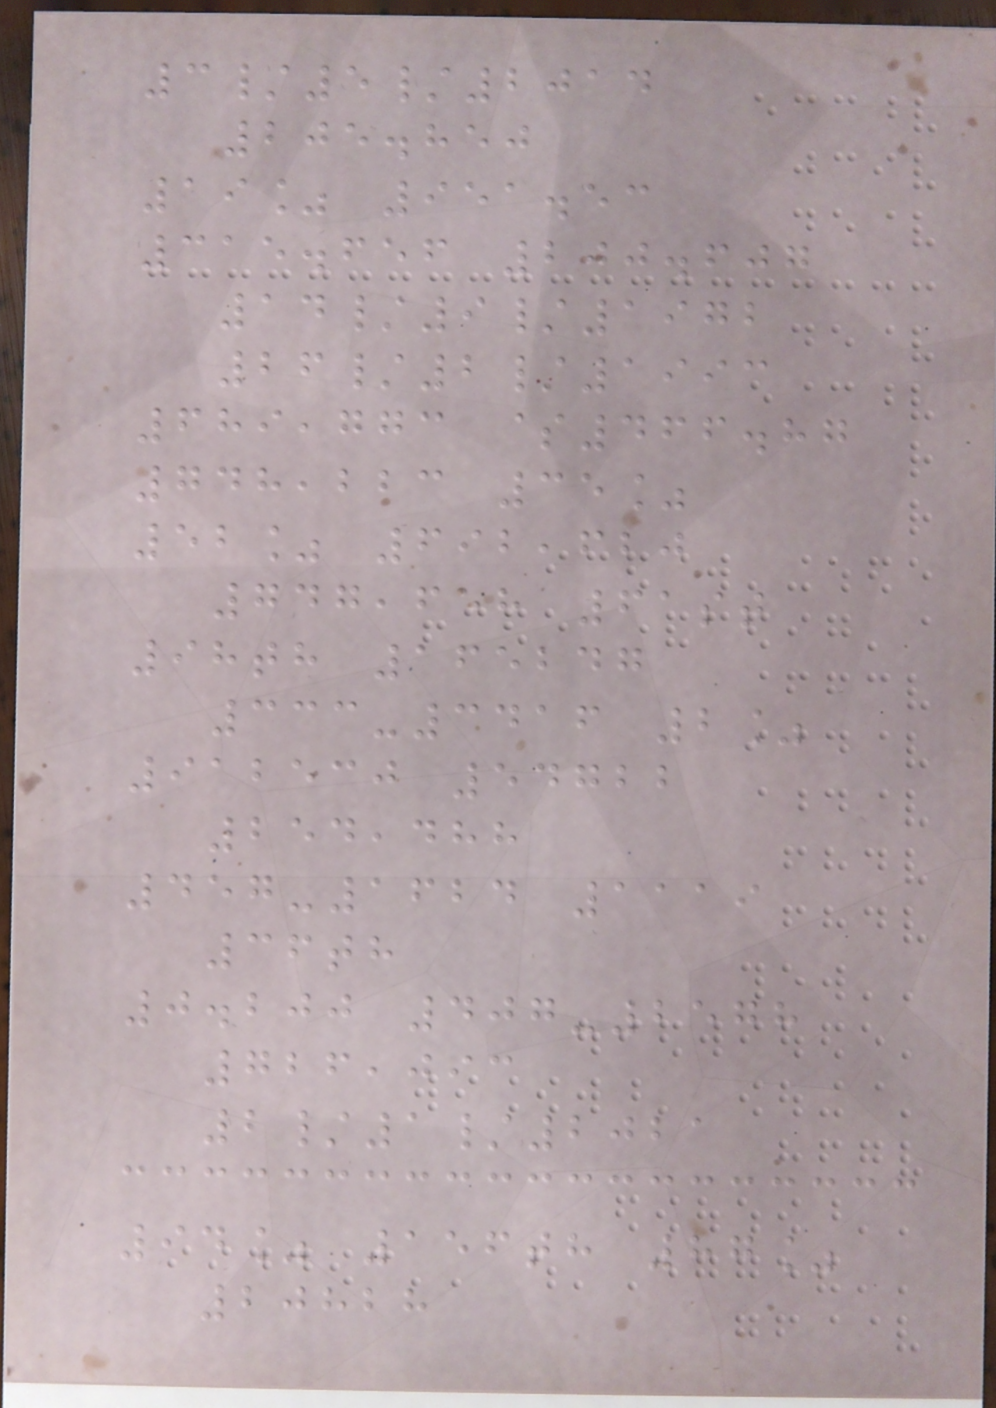3/5/2014
205.850
19% 951.53
315.656 200.607
14/9/1972
26/2/1993
689,773 $466.87
748,223 35%
52% 692,620
747,658 61st
98th 165247
333-3416 2%
912530 54722
254,488
457-1624 1119
36th
0.200 407-2578
726,093
2/1/2021
94% 156th 87%
20828
